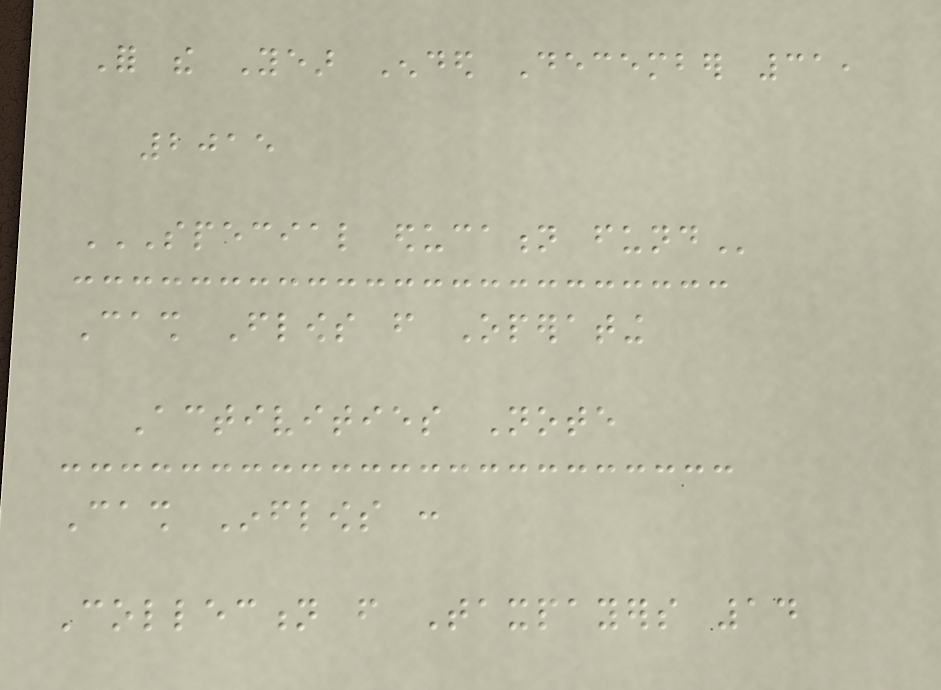For the Year Ended December 31,
2015
SPECIAL EDUCATION FUND
Cash Flows from Operating
Activities Note
Cash Inflows :
Collection from Taxpayers 14
